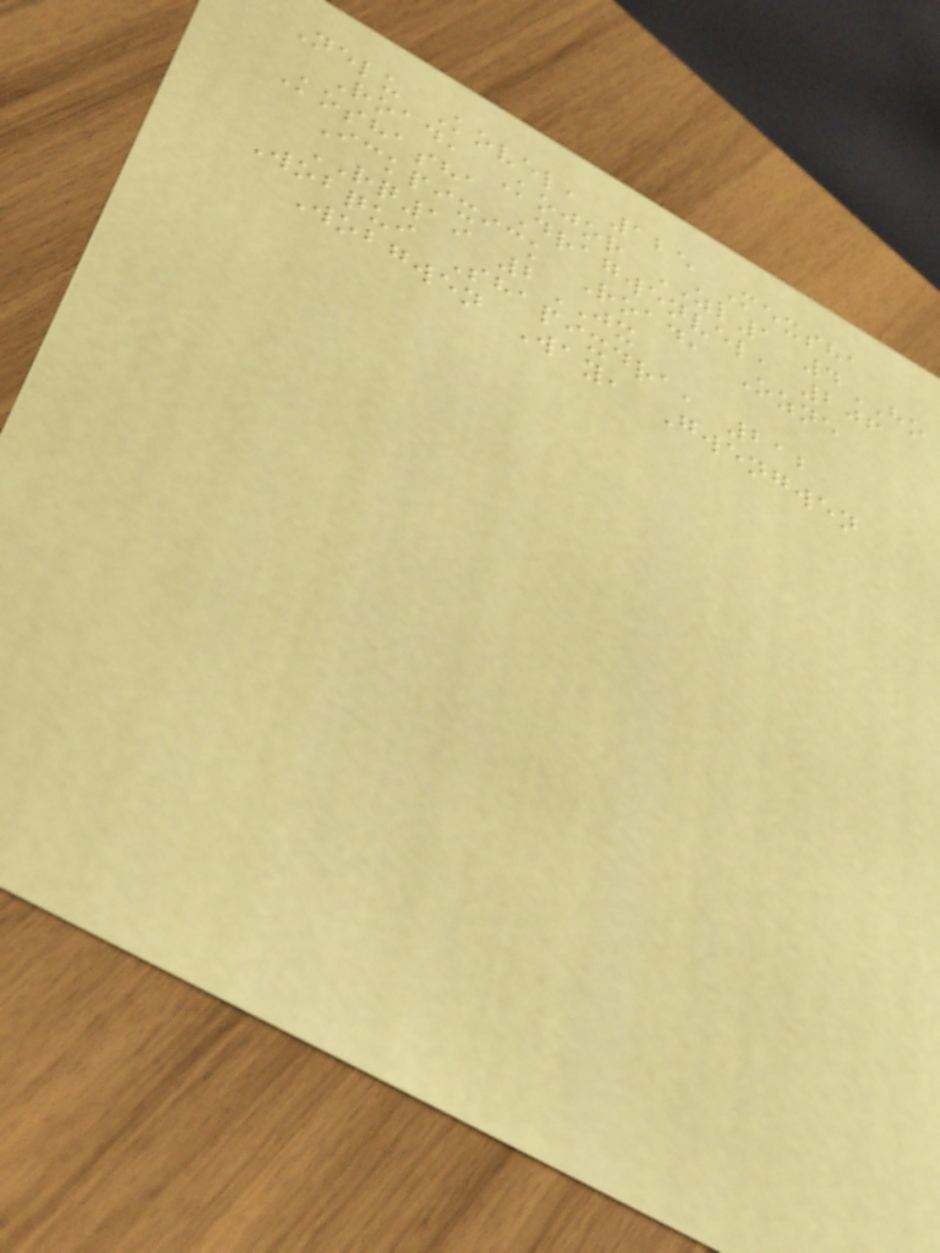Nelu Kovel, 125 Mexsha
Road, Kojor ZL1 4HO
Koshasha Dragwenvel, 206
Ickpixick Road, Ozne
RQ19 2JX
Wobqui Shapixdra, 212
Wobgwen Way, Gwengwen
